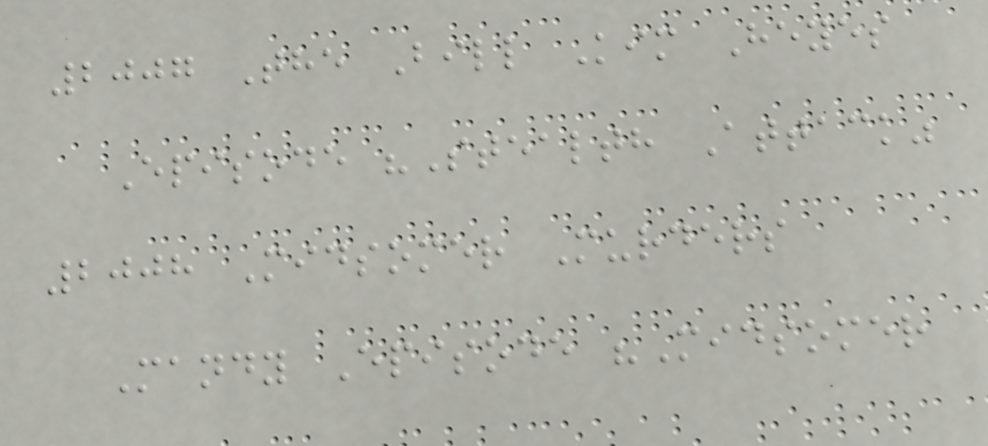2007 The Bill Kim Heyes
Episode "Stealth Attack"
2008 Midsomer Murders
Mandy Episode "Midsomer
